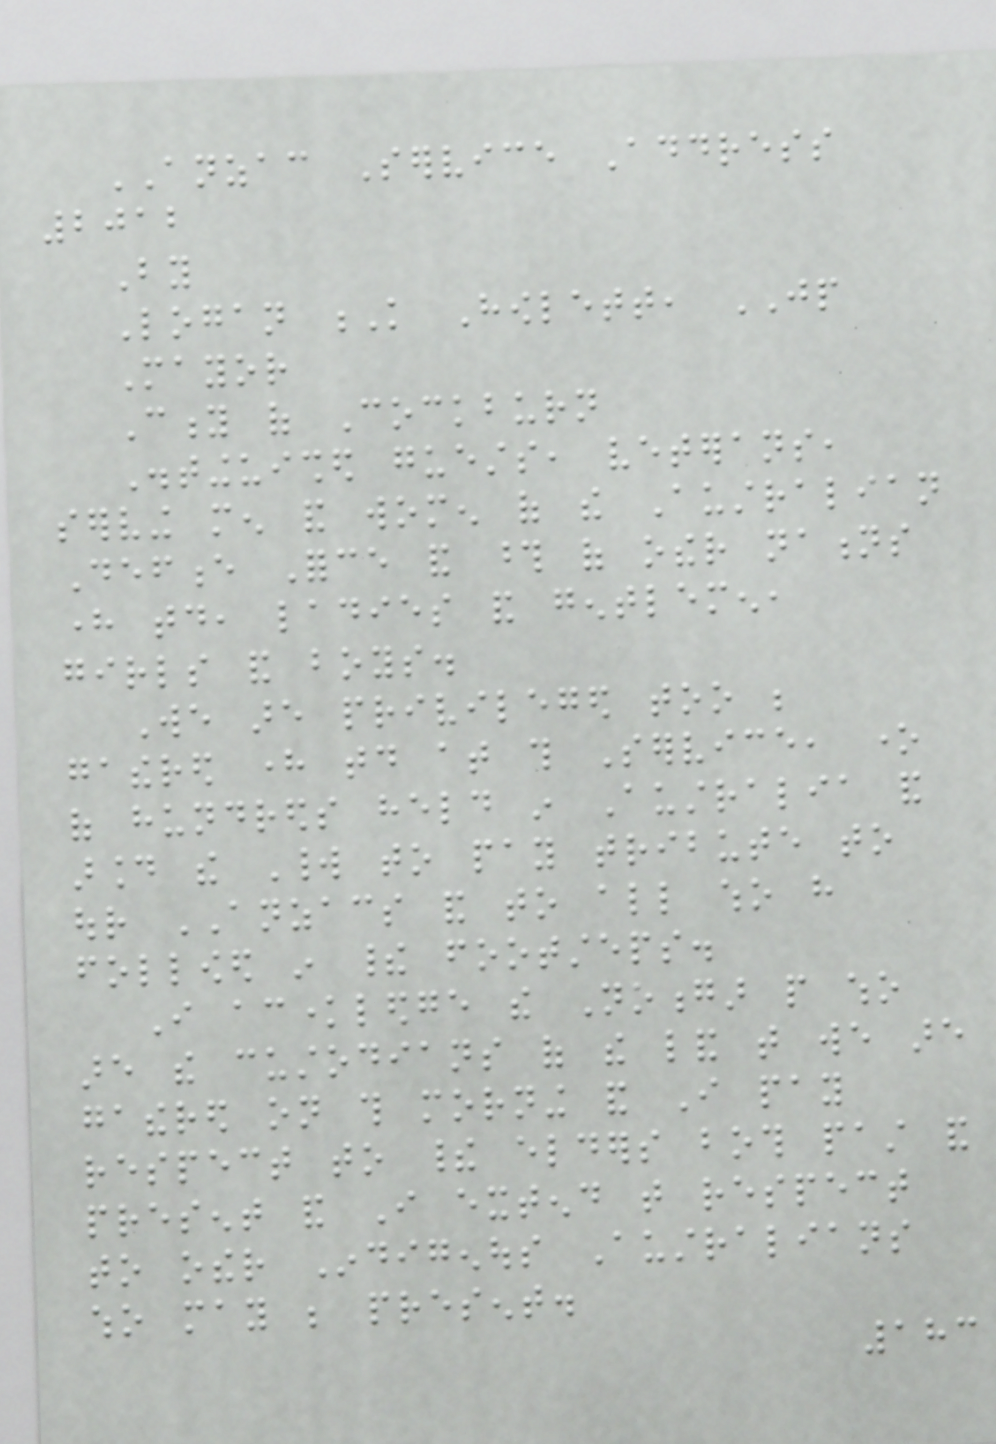ANZAC Service Address
2012
By
Logan K Howlett, JP
Mayor
City of Cockburn
Distinguished guests, veterans,
serving men and women of the Australian
Defence Force and those of other nations
here today, ladies and gentlemen,
girls and boys.
We are privileged too be
gathered here today at this Service, one
of hundreds held in Australia and
around the World to pay tribute to
our ANZACS and to all who have
followed in their footsteps.
I acknowledge the Noongar people who
are the custodians of the land that we are
gathered on this morning and I pay
respect to their elders both past and
present and I extend that respect
to other Indigenous Australians
who may be present.
183
